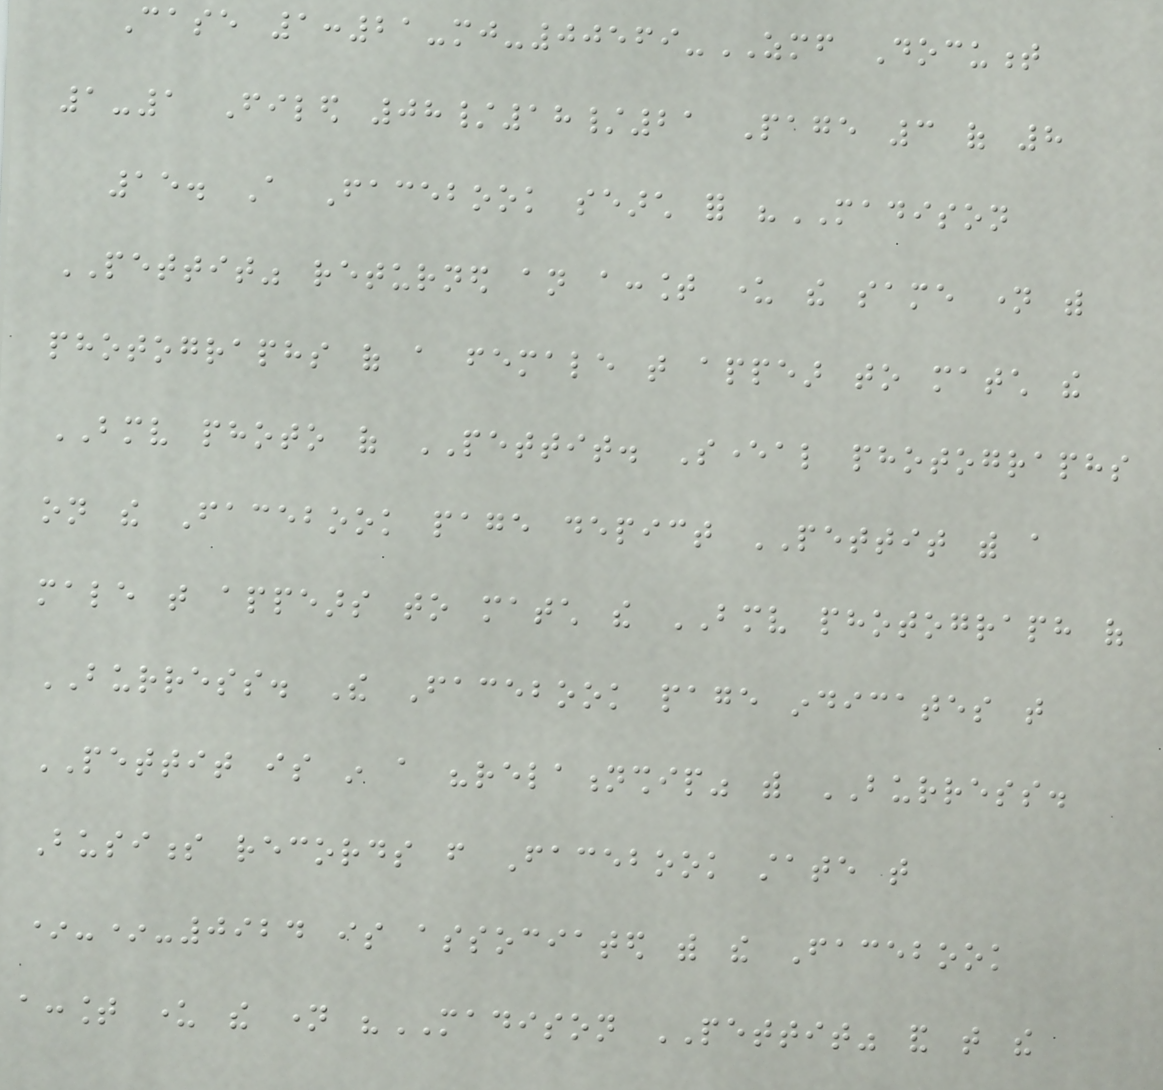Case 1:21-mj-00569-ZMF Document
1-1 Filed 08/18/21 Page 3 of 8
15. A Facebook search for "MADISON
PETTIT" returned an account under the same name with
photographs of a female that appear to match the
BMV photo of PETTIT. Several photographs
on the Facebook page depict PETTIT with a
male that appears to match the BMV photograph of
BURRESS. The Facebook page indicates that
PETTIT is in a "relationship" with BURRESS.
Business records from Facebook state that
*-*-0924 is associated with the Facebook
account under the name "MADISON PETTIT" and that the
